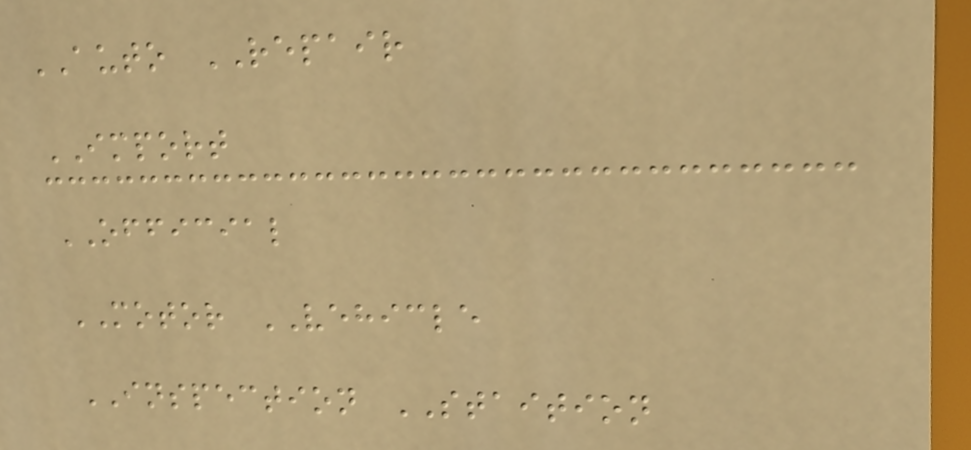AUTO REPAIR
IMPORT
OFFICIAL
MOTOR VEHICLE
INSPECTION STAITION
